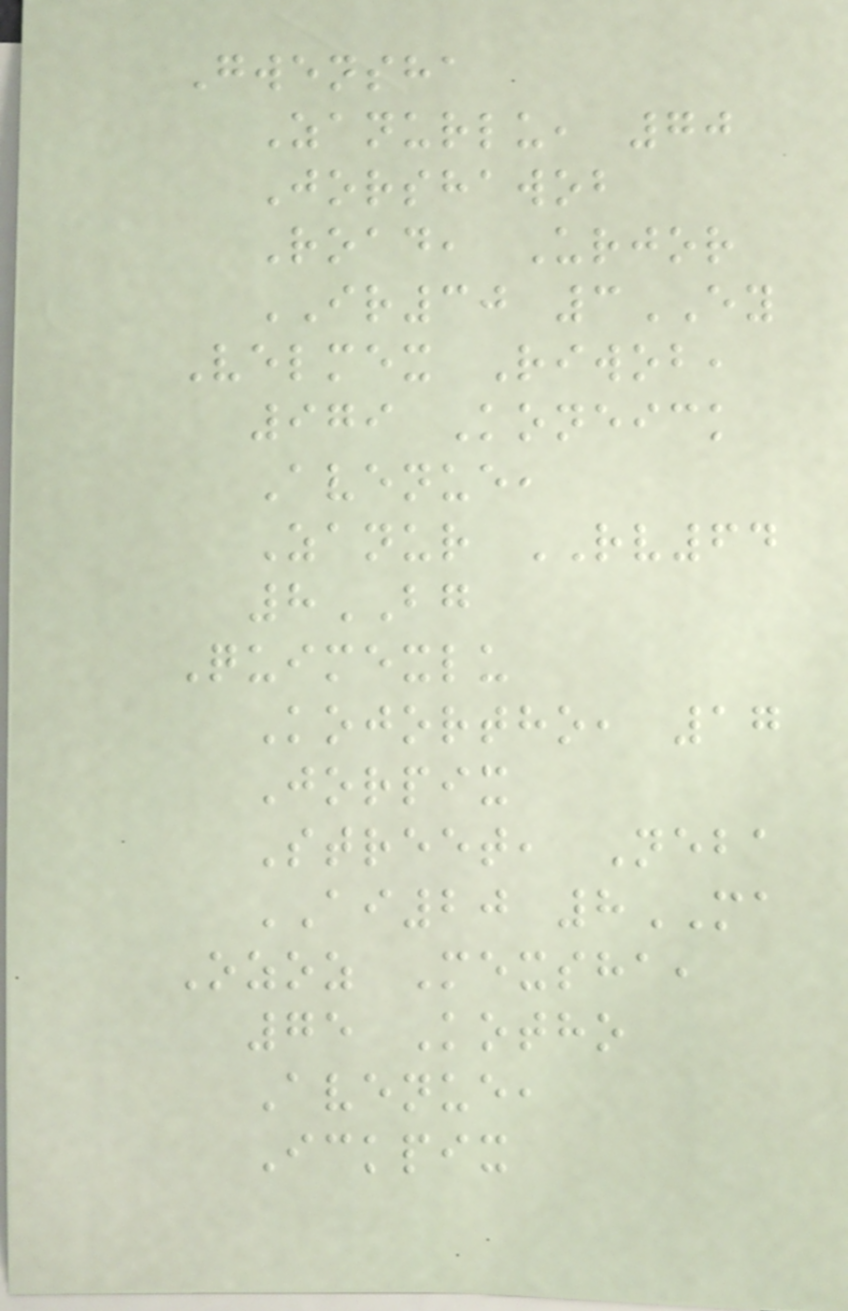Gwensha
Zanurlu, 70
Jorshawob
Road, Urjor
IR30 3EY
Velmex Riwob,
979 Koneick
Avenue,
Zanur RV64
8BG
Quimexlu
Kojortho, 17
Jorpix
Street, Neba
AI20 8MA
Ozoz Mexsha,
75 Kotho
Avenue,
Ickpix
